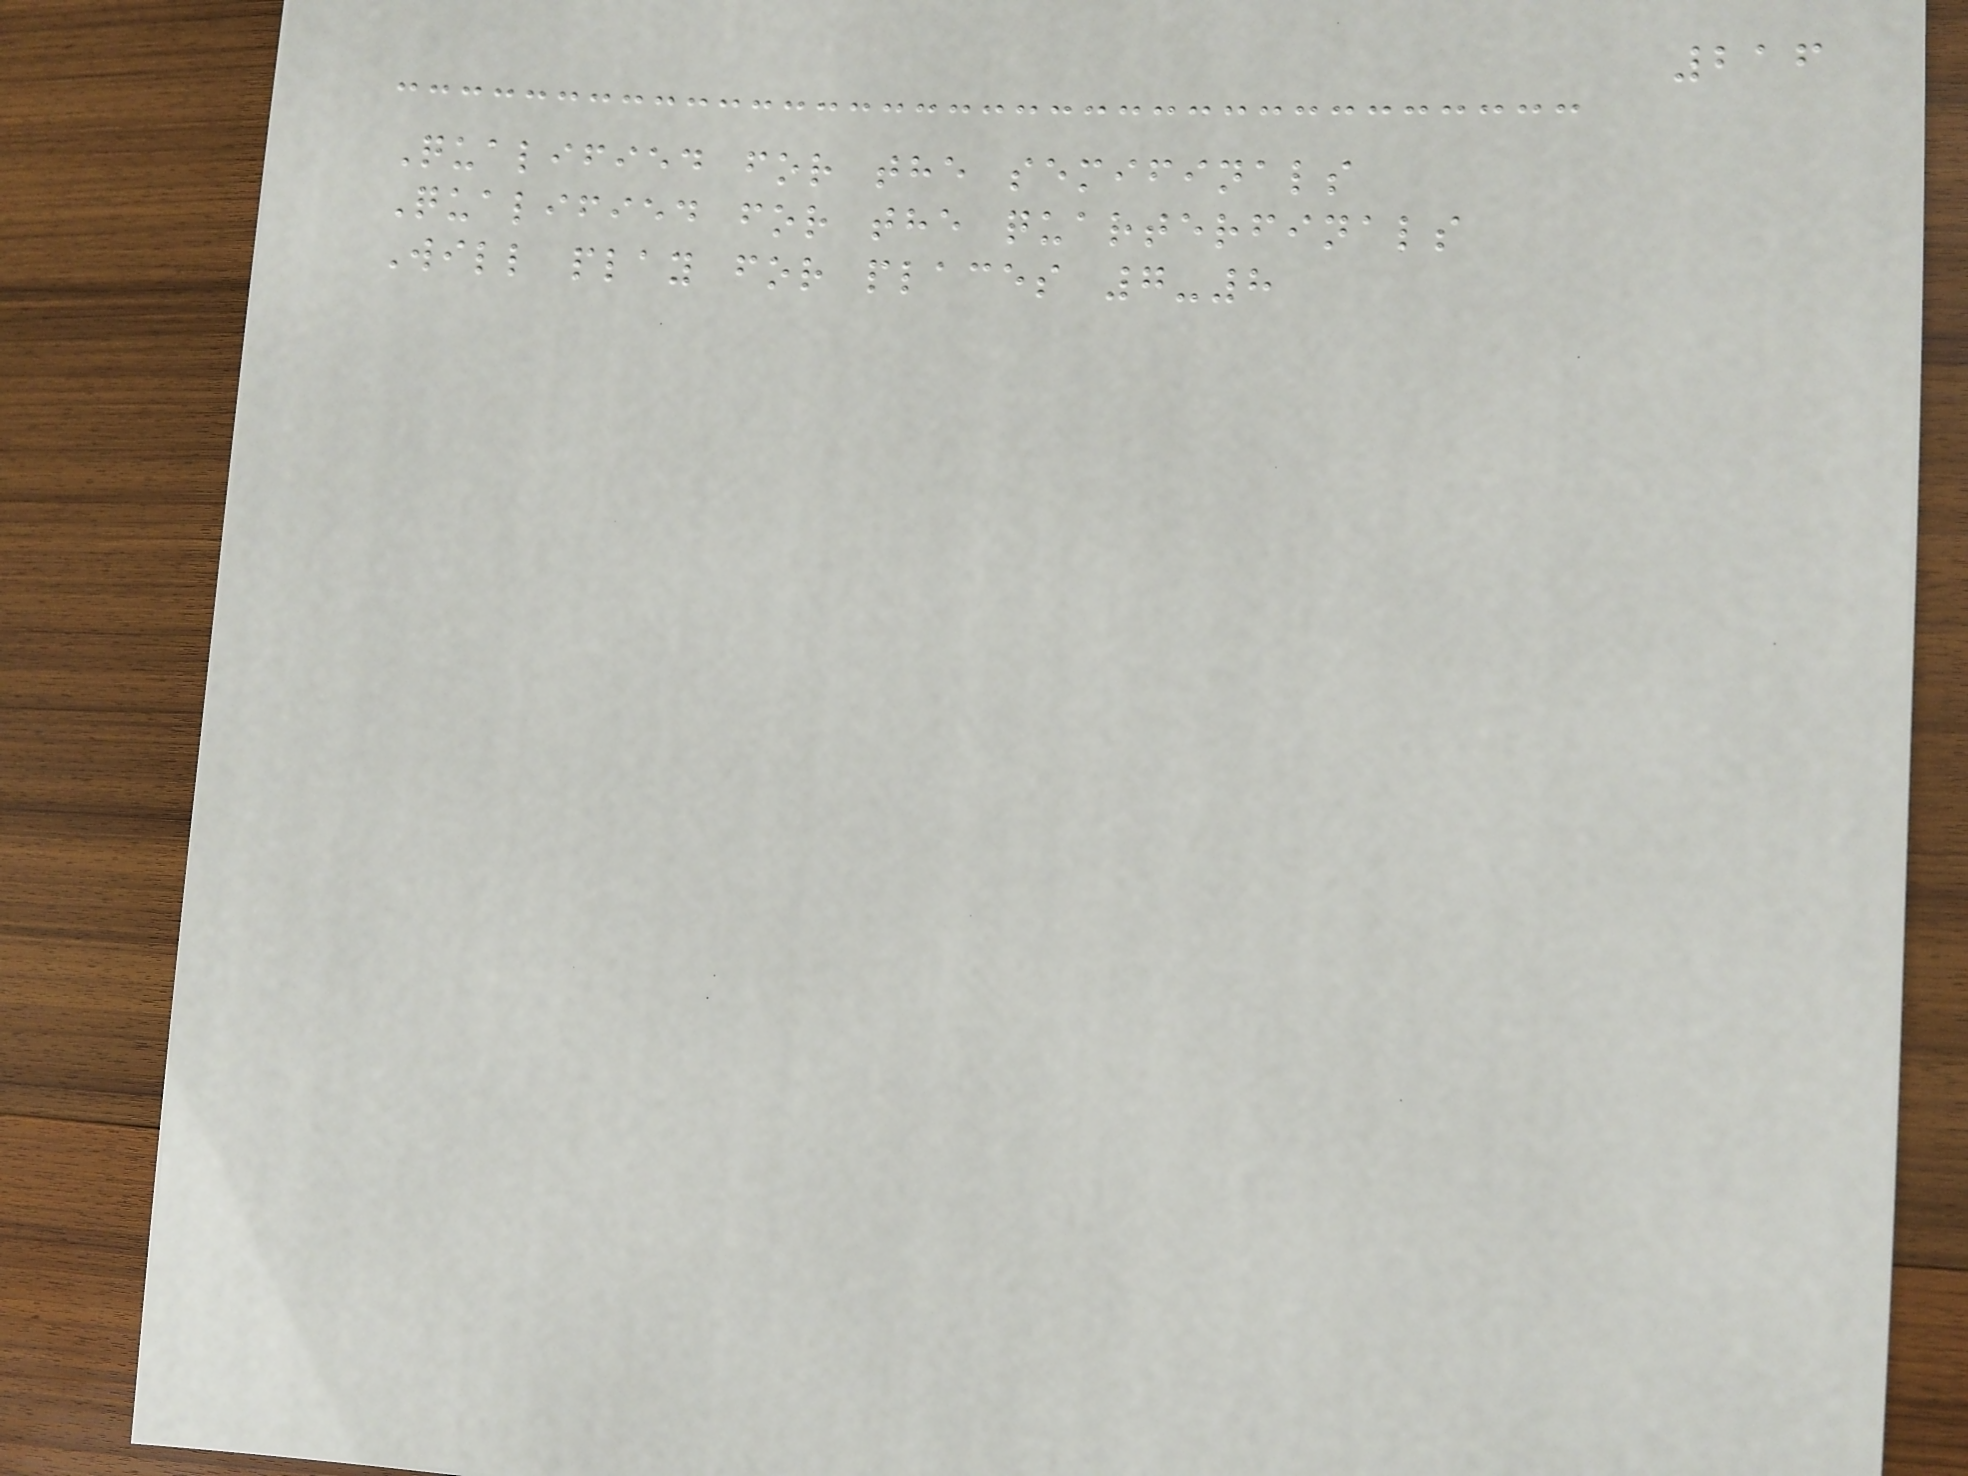216
Qualified for the semifinals
Qualified for the quarterfinals
Will play for places 7-8
